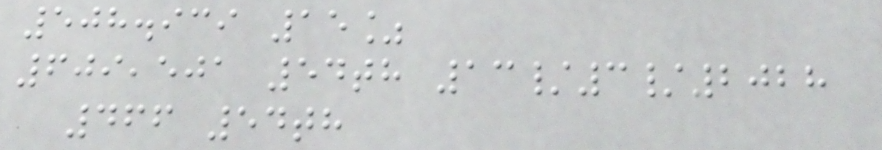508.939 15%
609,501 54th 13/3/2028
466 54th
